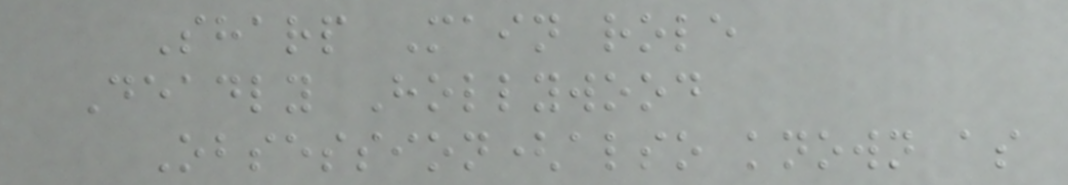Sharp Main role
Deadly Hollywood
Obsession(also known as
